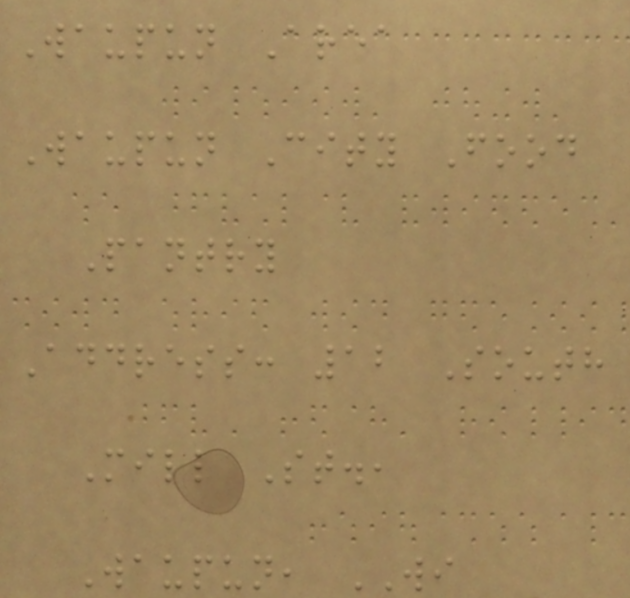Waupun Area
Waupun City Food
Pantry
Address: 12 South
Mill St.,
Waupun, WI
